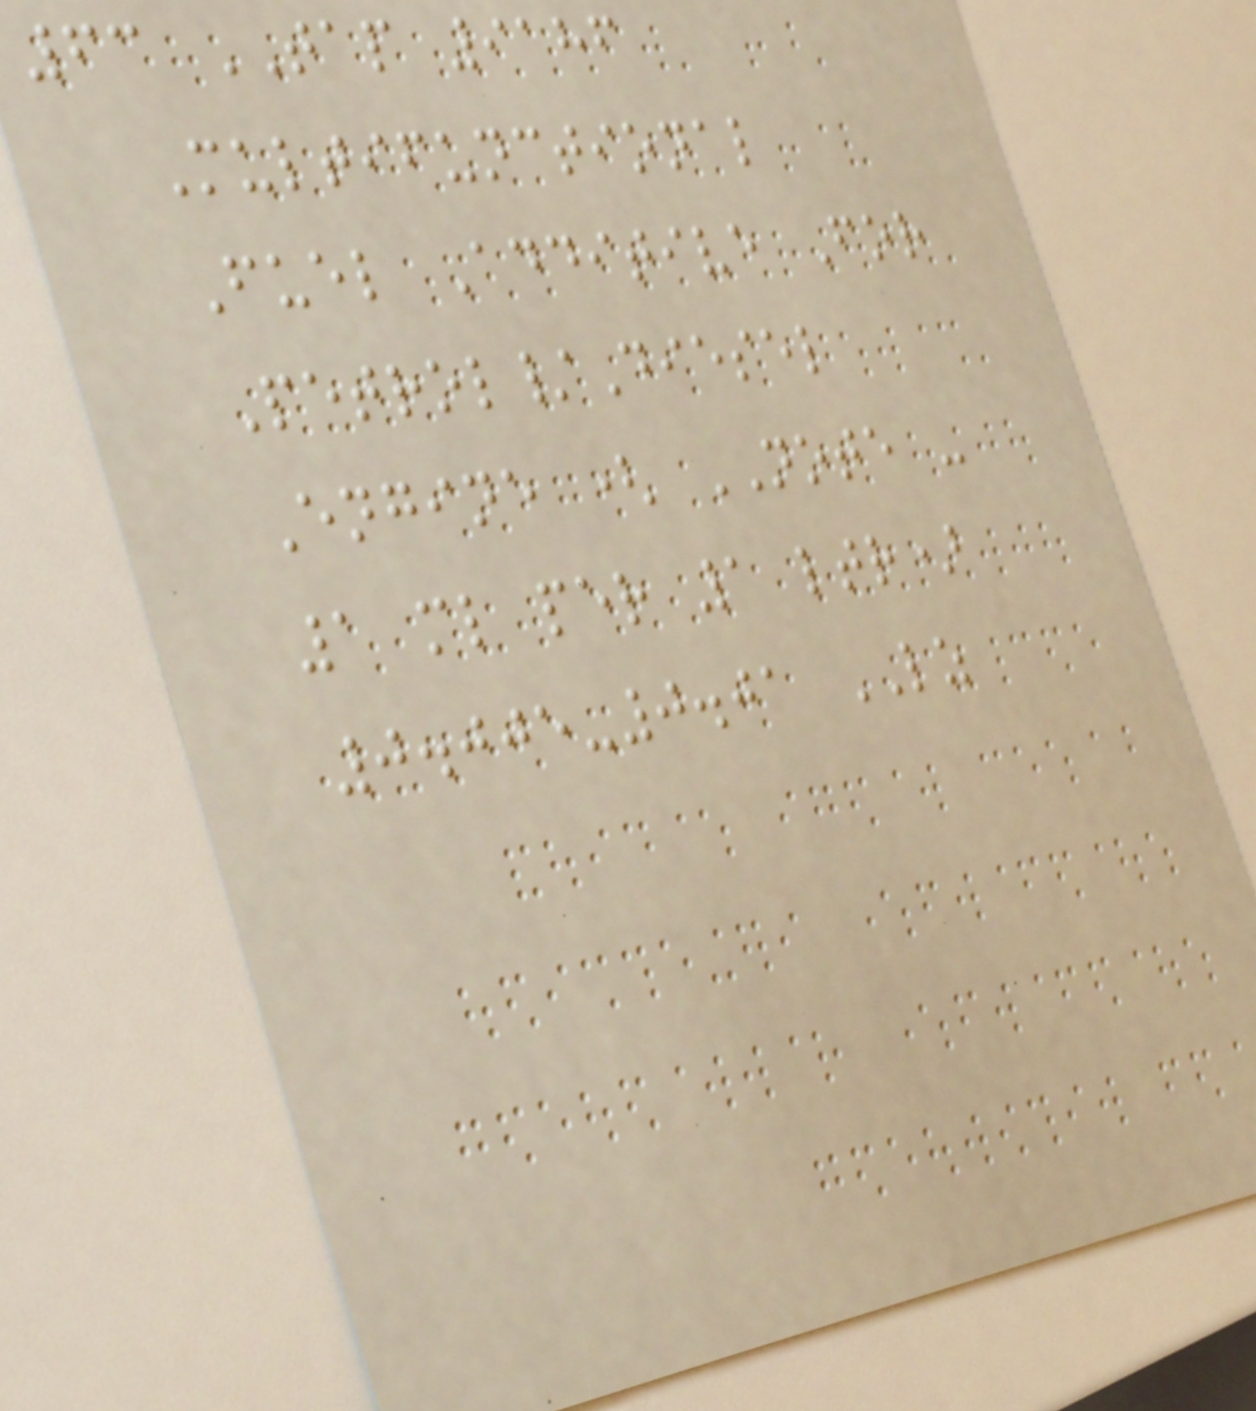63 TAP 9186
Multifunctional
Fuel Additive For
Petrol/Diesel
Engine ( NOTE -
1 ml per 1 ltr)
0.005-0.01 LZ
